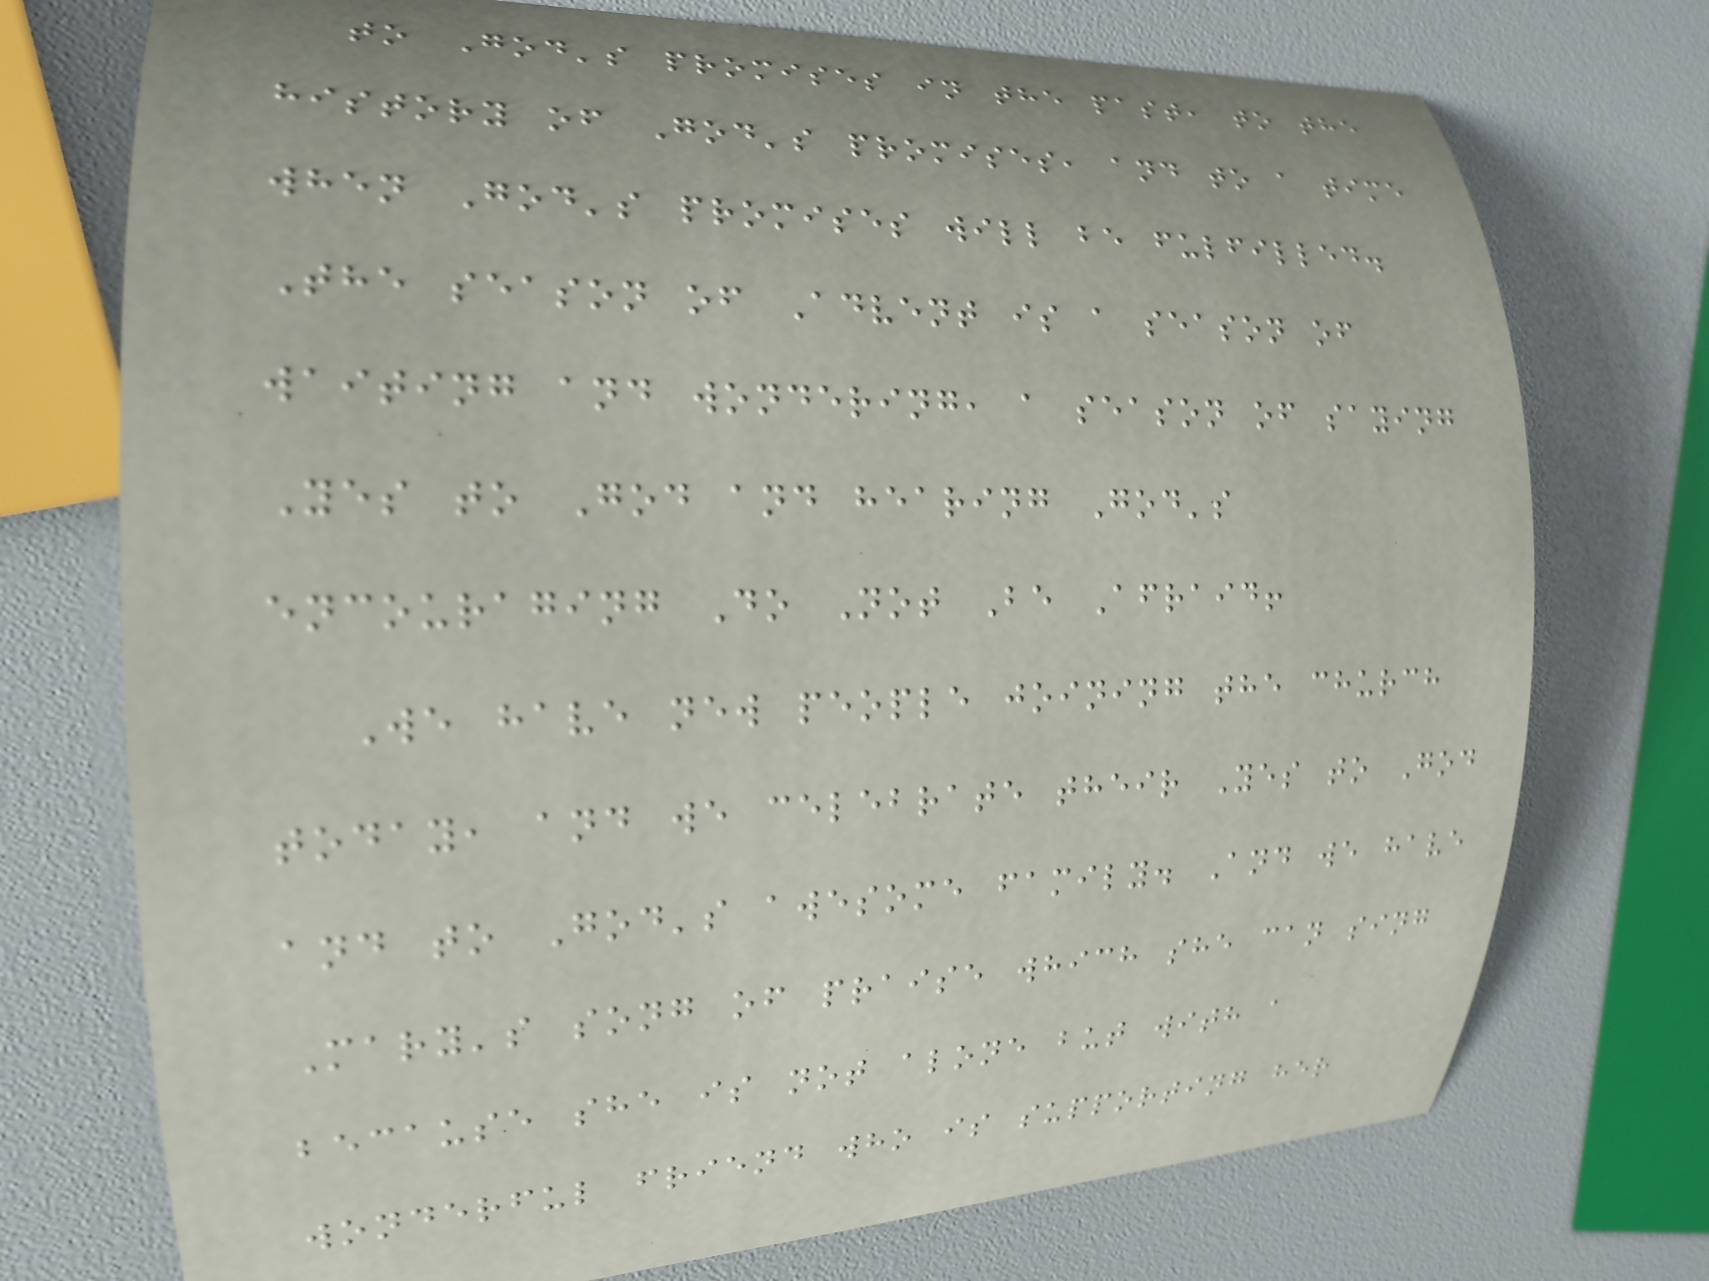to God's promises in the past, to the
history of God's promises, and to a time
when God's promises will be fulfilled.
The season of Advent is a season of
waiting and wondering, a season of saying
Yes to God and hearing God's
encouraging Do Not Be Afraid!
We have new people joining the church
today, and we celebrate their Yes to God
and to God's awesome family. And we have
Mary's song of praise which she can sing
because she is not alone but with a
wonderful friend who is supporting her
